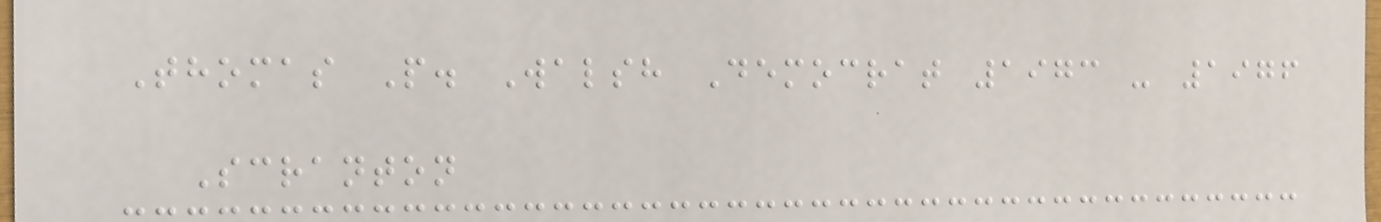Thomas P. Walsh Democrat 1973 - 1976
Scranton
